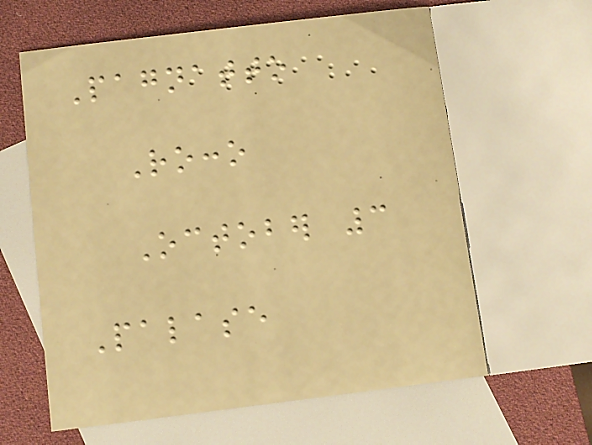Pagnatto
Rocco
October 3
Palase
